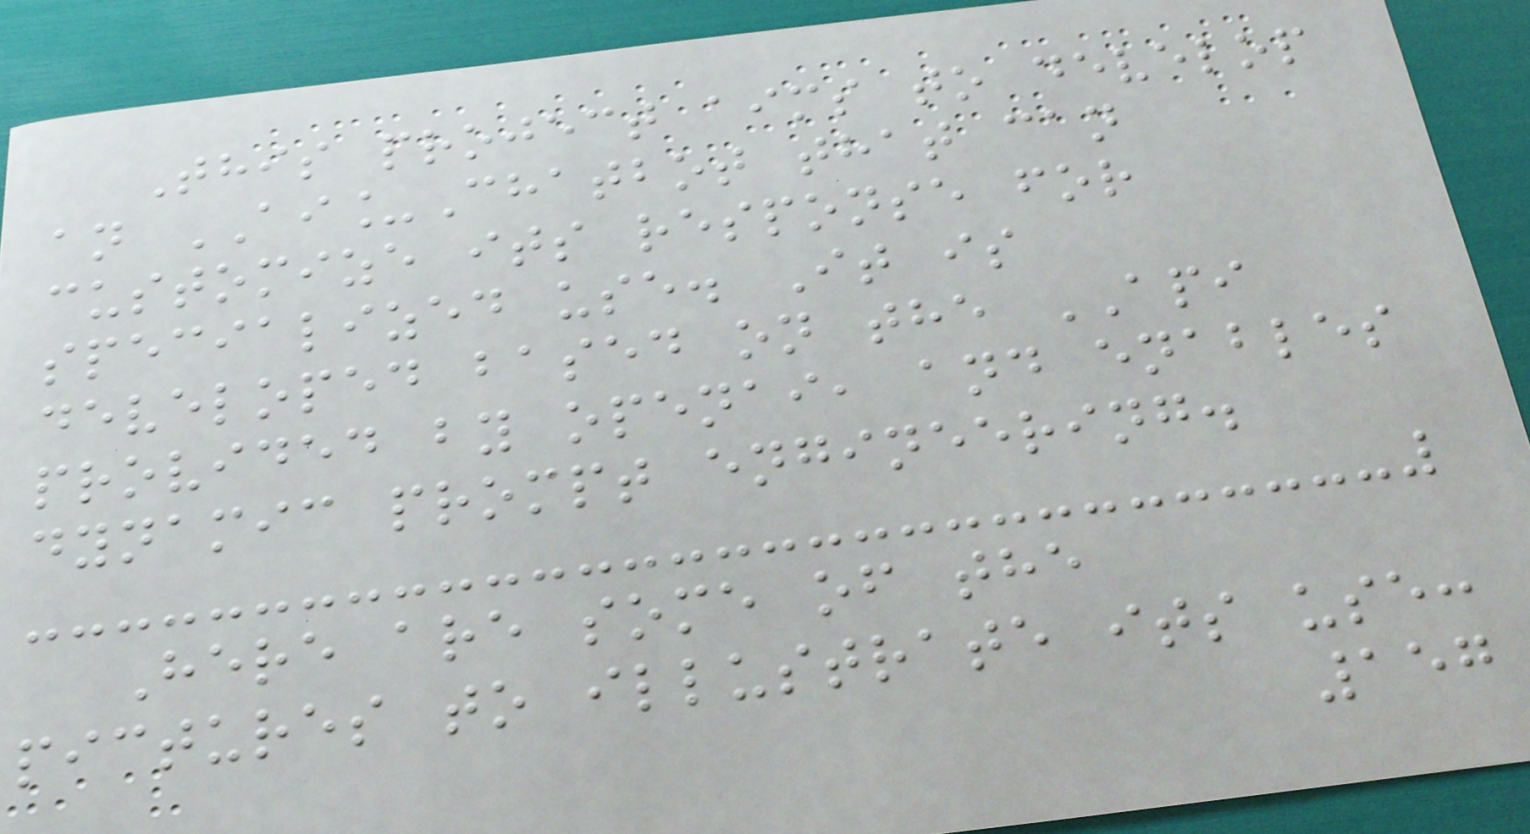This project aims to develop
an AI_Chatbot that can
customize its response for
specialized use. It is
developed based on the API
provided by openai, and enables
dynamic prompt engineering.
Here are some of the
pictures to illustrate its use:
157
